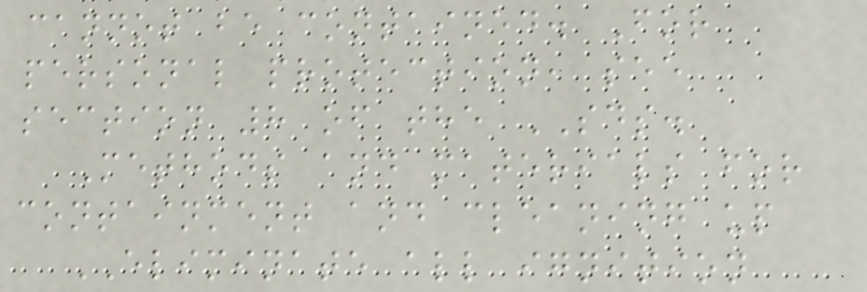cannot be contained. For
personal protection, see
section 8 of the SDS.
Methods and materials for
containment and cleaning up
ELIMINATE all ignition
